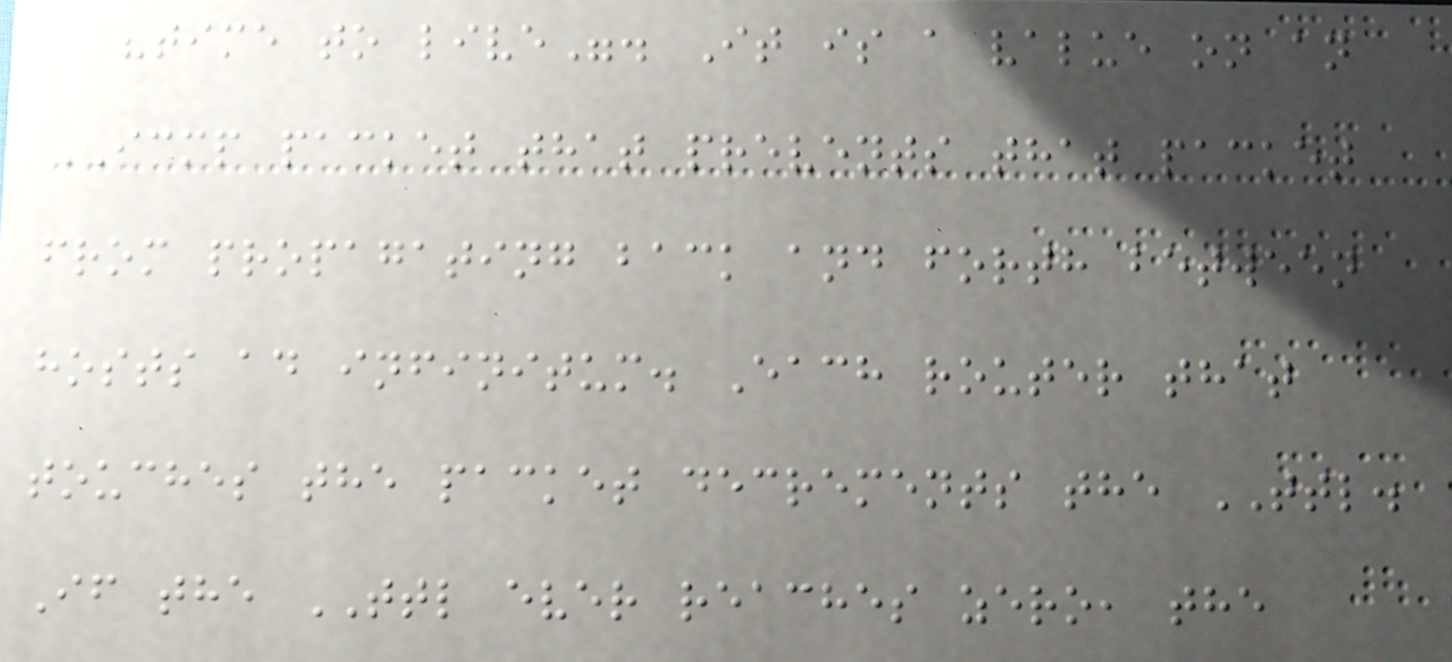"time to live". It is a value on an
ICMP packet that prevents that packet
from propagating back and forth between
hosts ad infinitum. Each router that
touches the packet decrements the TTL.
If the TTL ever reaches zero, the
